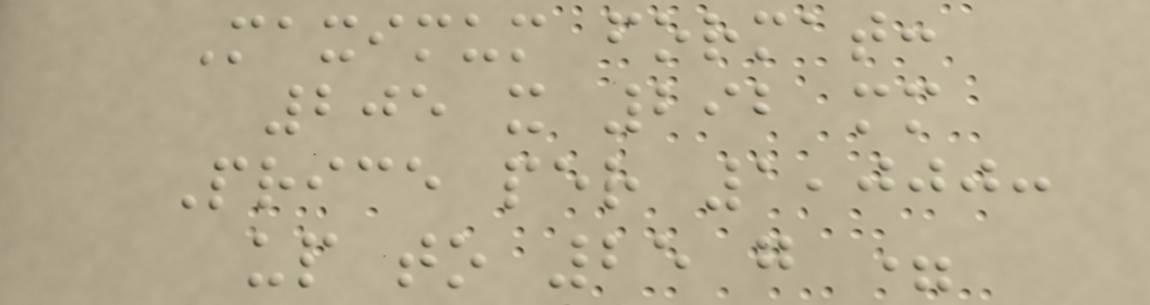Maximum format:
205 x 292 mm
Price per 1,000:
up to 25 g =
